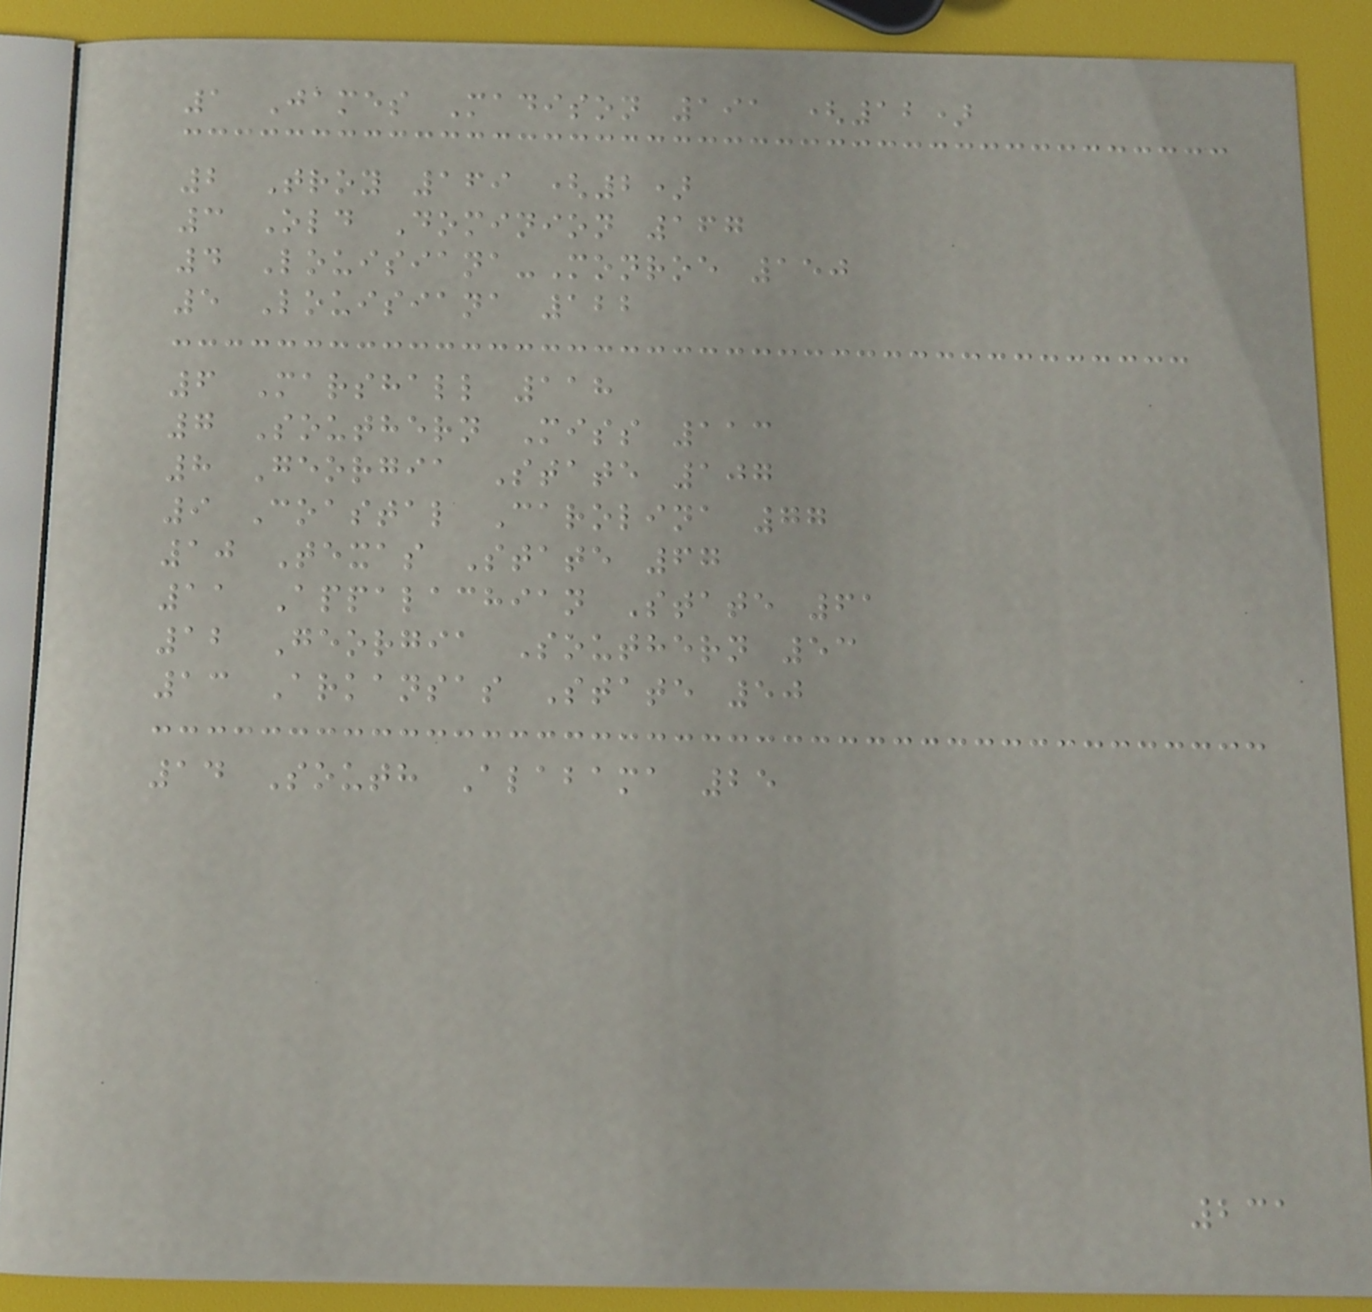1 James Madison 191 (12)
2 Troy 169 (2)
3 Old Dominion 167
4 Louisiana-Monroe 150
5 Louisiana 122
6 Marshall 118
7 Southern Miss 113
8 Georgia State 107
9 Coastal Carolina 77
10 Texas State 67
11 Appalachian State 61
12 Georgia Southern 53
13 Arkansas State 50
14 South Alabama 25
231
